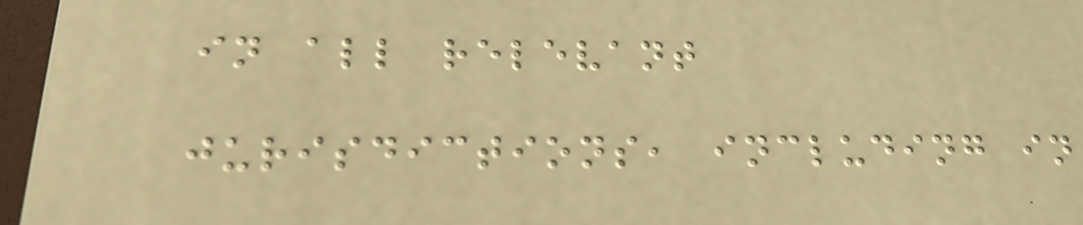in all relevant
jurisdictions, including in
